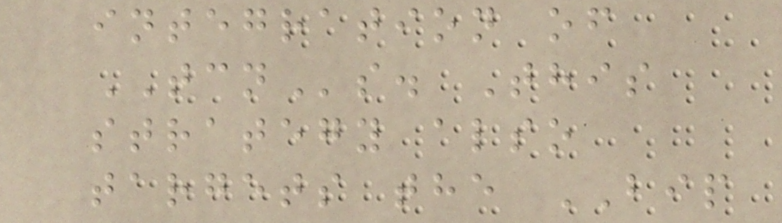integration of
TCNs. This
strategy also
targets the BIP
